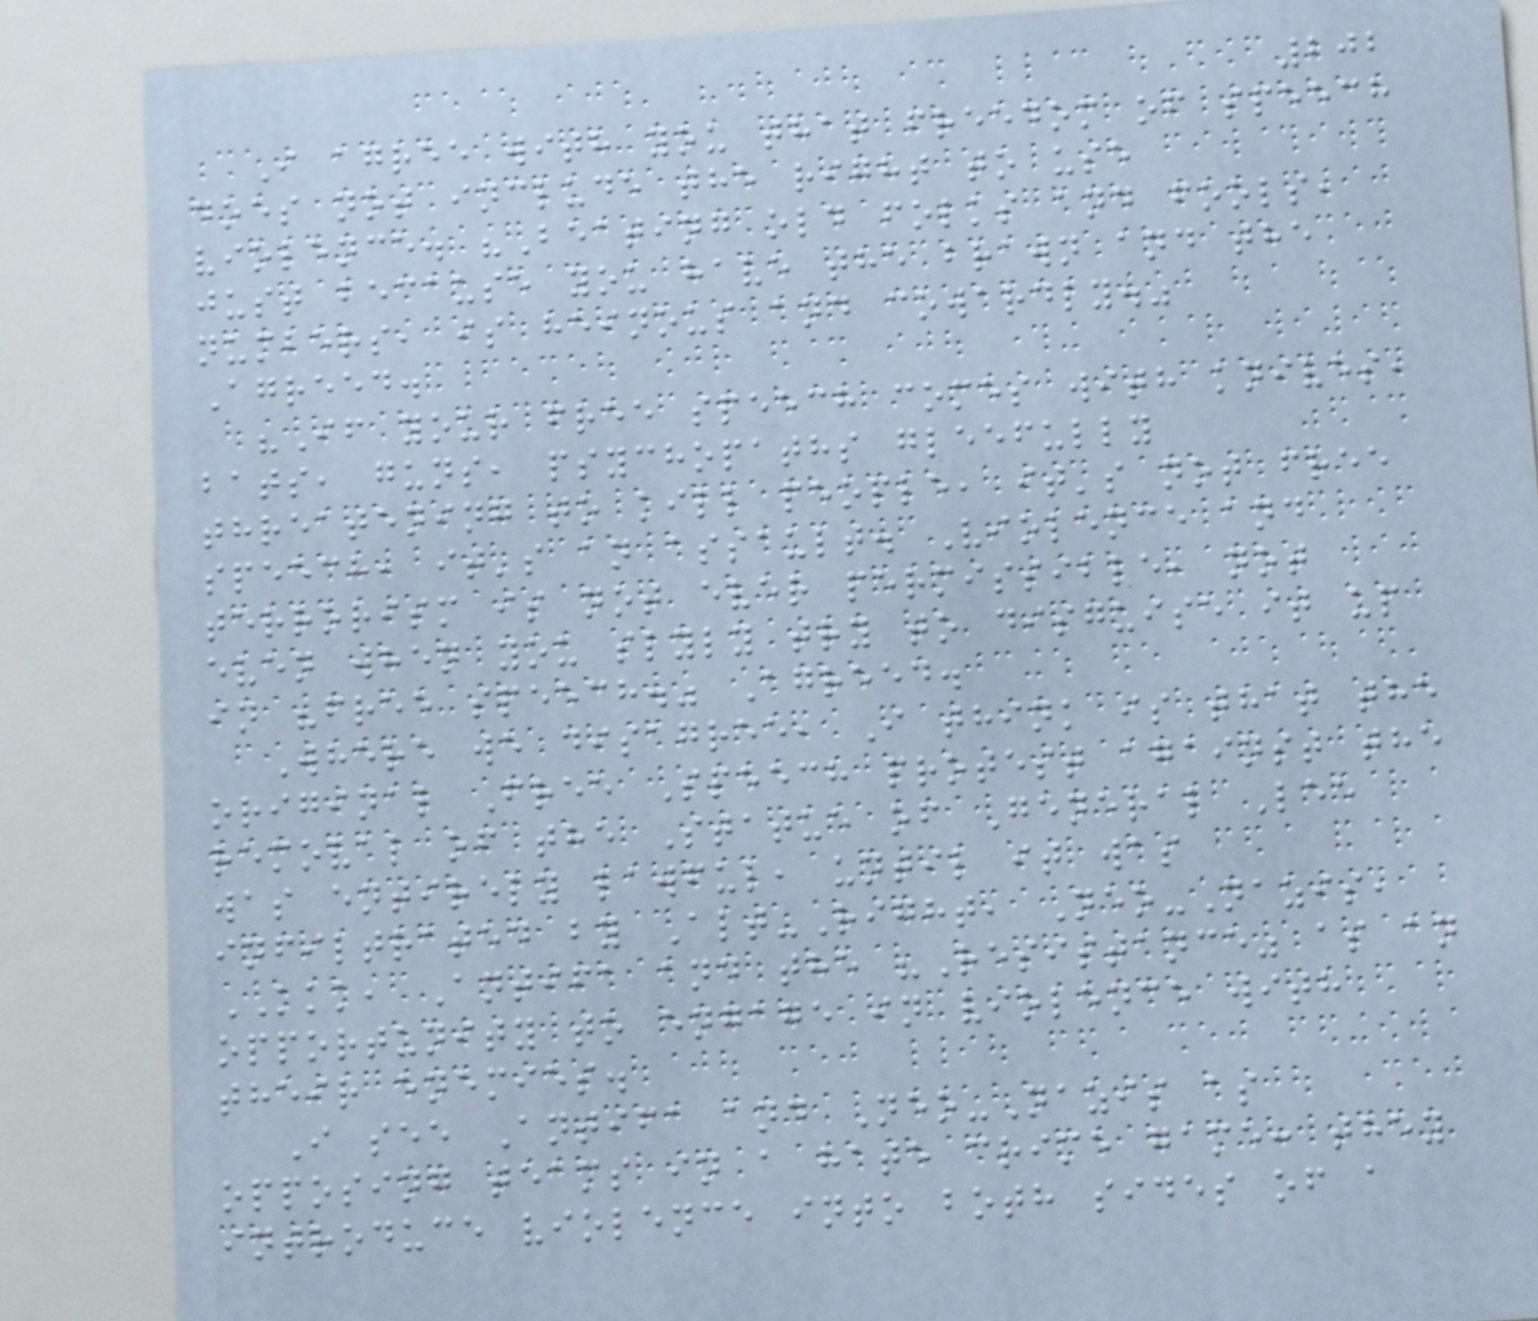202
I agree with you that freedom of speech
does not include the right to use
violence. "Beating old folks and fools,
just because you have the brawn and the
numbers, is heinous and cowardly."
Agreed.
"If your free speech comes with knives,
bats, guns, psychopaths gleefully
threatening to kill people, it's not free
speech, it's an assault. Violence and
terrorism is not ever permissible, not
even when you slyly try to disguise it up
in "free speech." Agreed.
Where we disagree, I think is that the
original Free Speech protest against the
removal of the Statue of General Lee
was entirely lawful, until it was
infiltrated by Alt-Right, Neo-Nazis,
KKK, Antifa and the "Resistance" as an
opportunity to engage in violence with
their enemies.
I see Antifa and Neo-Nazis as
opposing teams in a hate crime game: they
introduce violence into both sides of a
